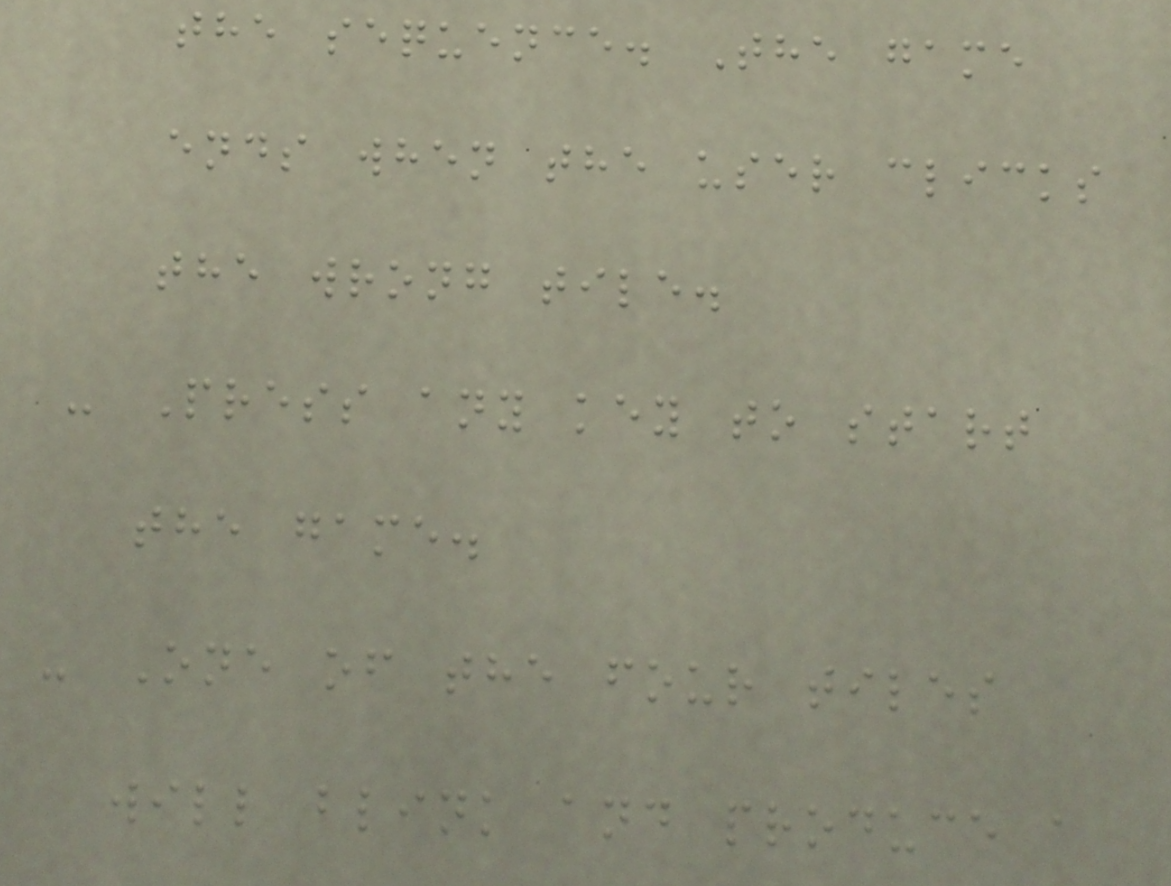the sequence. The game
ends when the user clicks
the wrong tile.
- Press any key to start
the game.
- One of the four tiles
will blink and produce a
